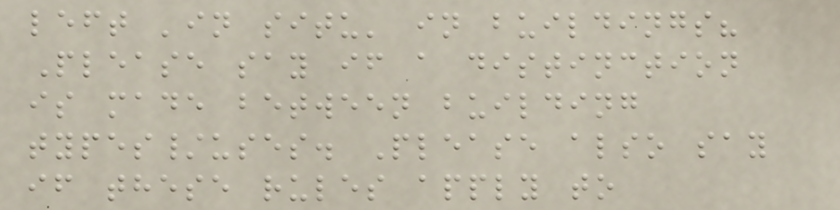left 'in situ' in buildings?
Please say if a distinction
is made between building
types/uses. Please also say
if these rules apply to
